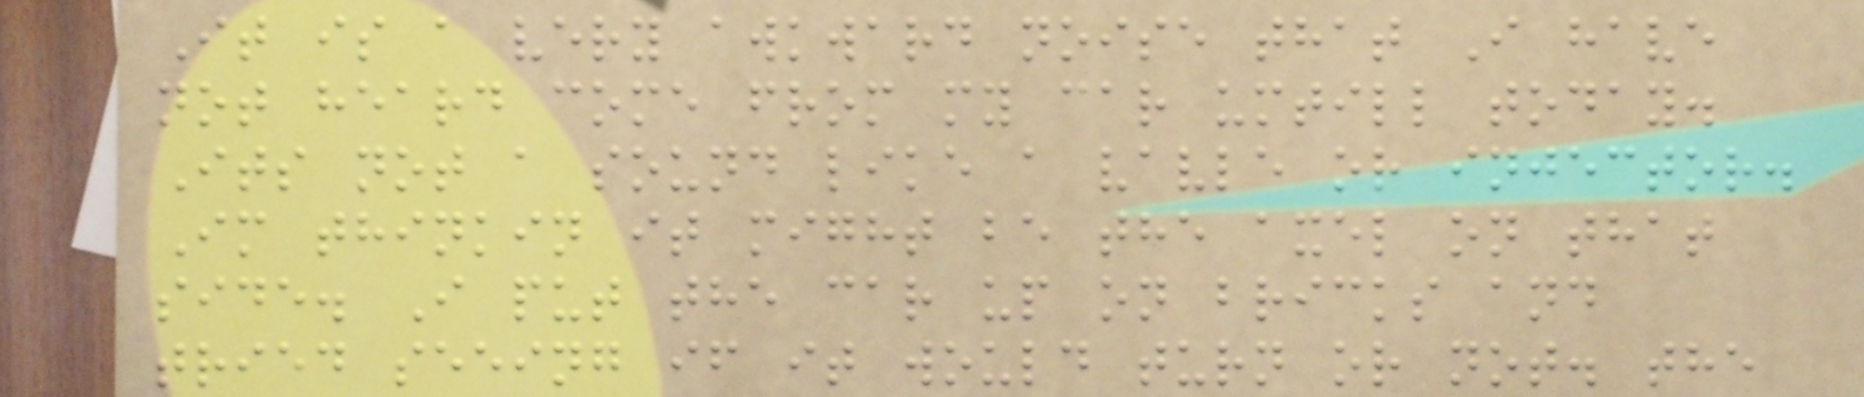It is a very awkward noise that I have
not heard come from my car umtill today.
Its not a sound like a vavle or injector.
Im thinkin it might be the axel on that
side. I put the car up on bricks and
tried seeing if it would turn or not. the
